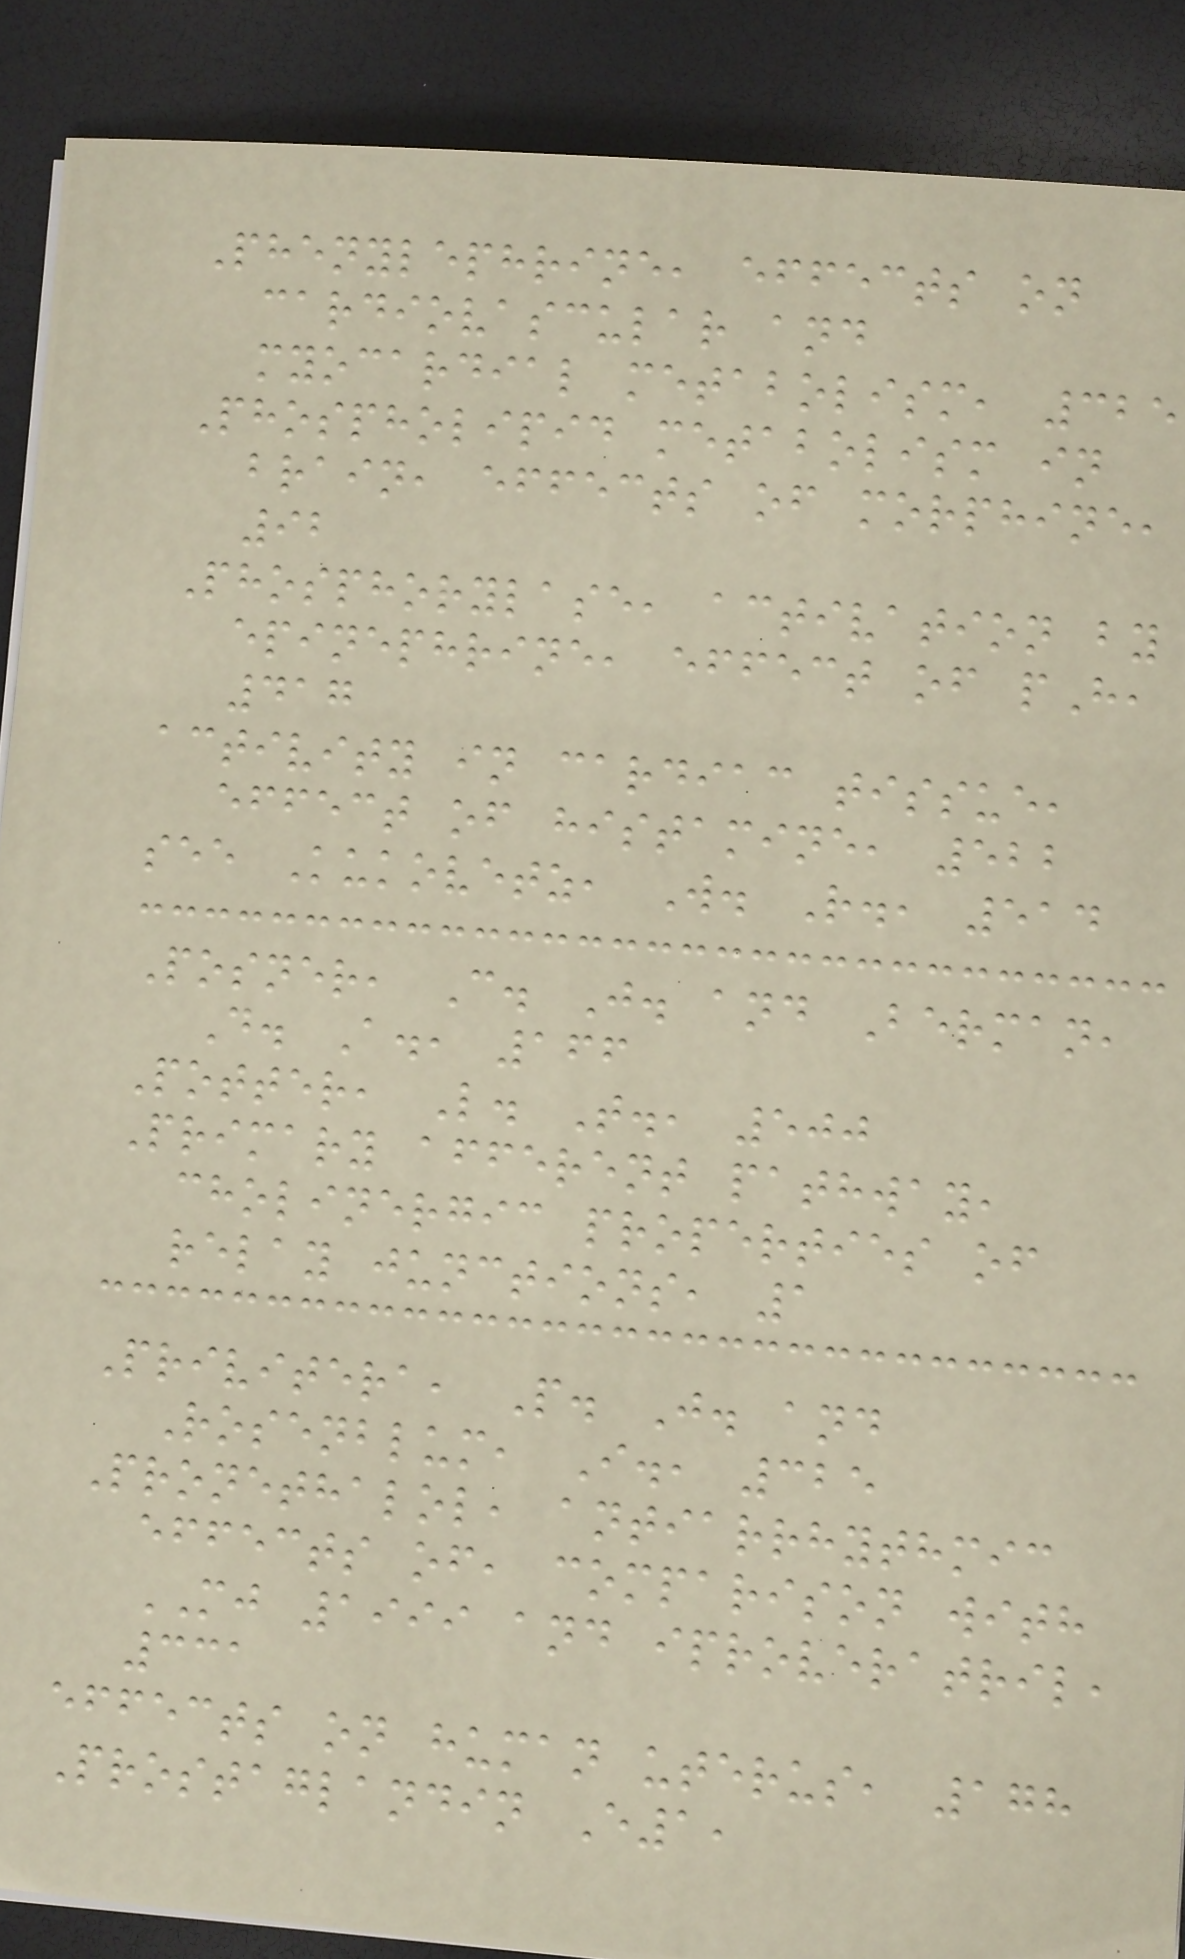Phenylephrine, effects on
cardiovascular and
myocardial metabolism, 325
Phospholipid metabolism in
brain, effects of morphine,
92
Phosphorylase, activation by
epinephrine, effect of pH,
417
activity in cardiac tissue,
effect of histamine, 522
see Kukovetz, W. R., 514
Posner, C. J. and Berman,
D. A., 166
Potter, L. T., 500
Primary afferent pathway,
cholinergic properties of
relay junctions, 1
Privitera, P. J. and
Rosenblum, I., 325
Pronethalol, antiarrhythmic
effects of, comparison with
MJ 1999 and iproveratril,
331
effects on human uterus, 178
Prostaglandin E1,
